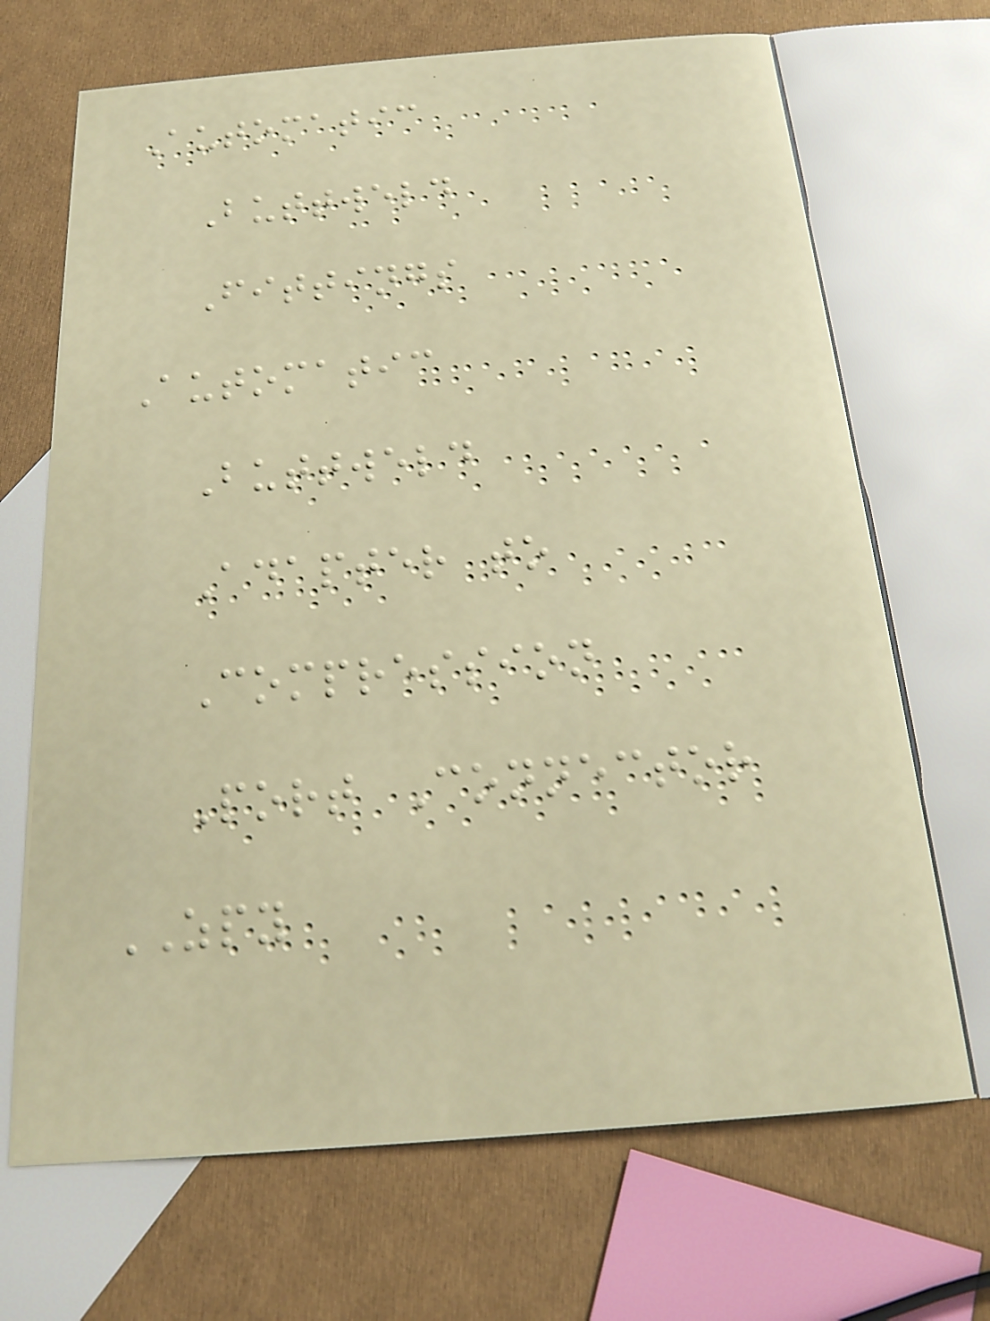Automatic
Buttweld
Fittings
Automatic
Buttweld
Adapter to
Compression
Port Connector
ZPY
